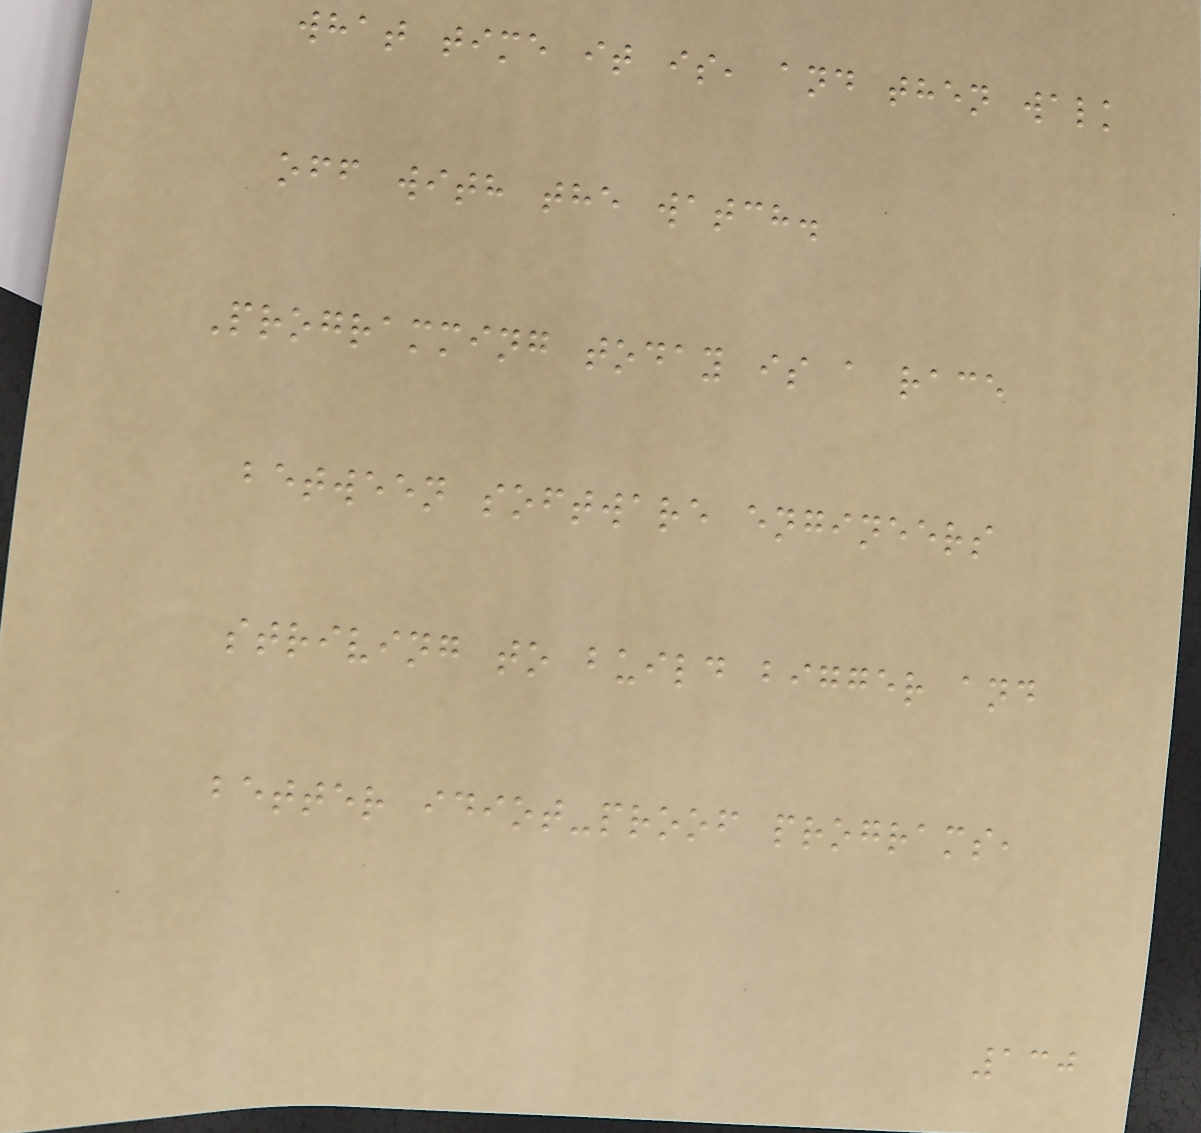what time it is, and then walk
off with the watch.
Programming today is a race
between software engineers
striving to build bigger and
better idiot-proof programs,
130
